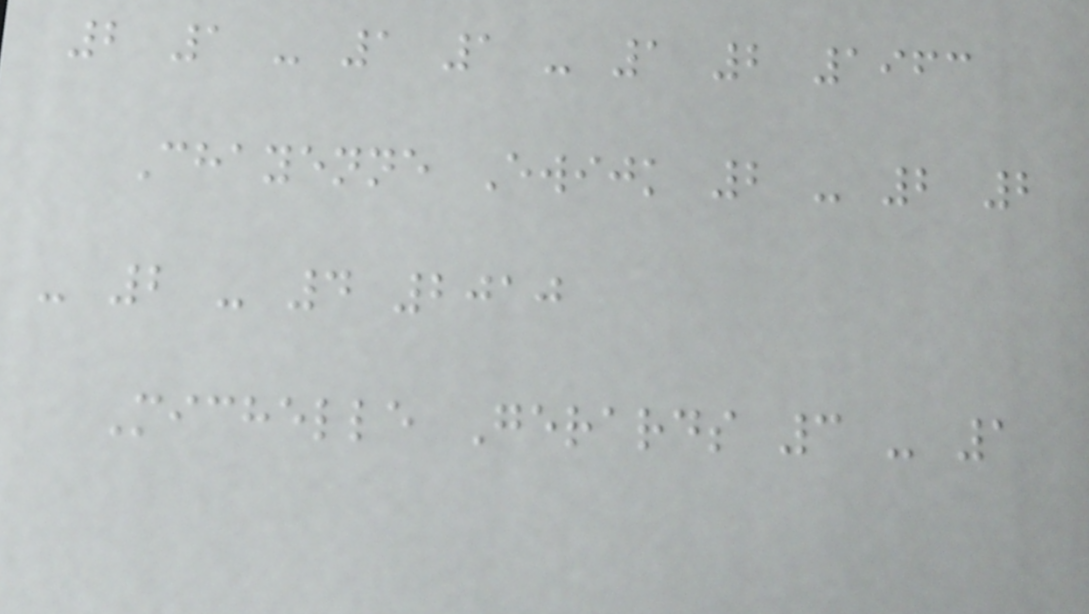2 1 - 1 1 - 1 2 1963
Chayenne Ewijk 2 - 2 2
- 2 - 4 2010
Michelle Gerards 3 - 1
